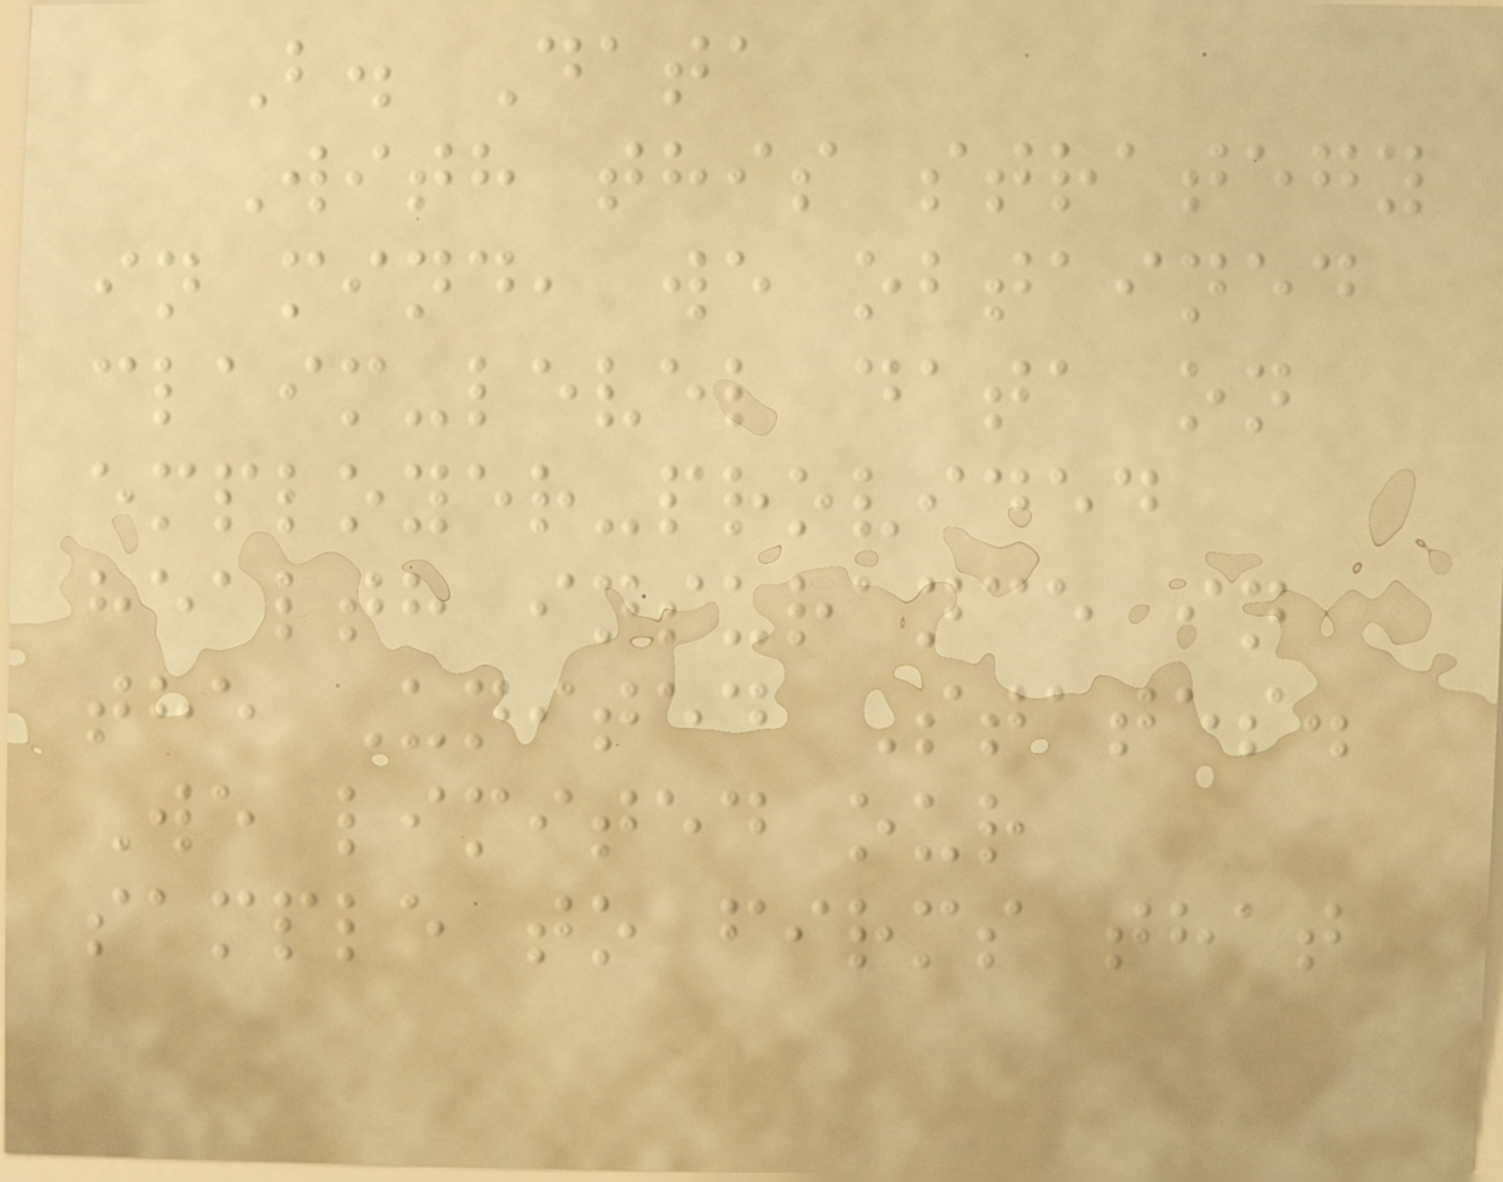B. Data
With this strategy
in mind, we obtained
claim-level data on
employer-provided
health insurance in
the United States.
We limited our
sample to firms that
